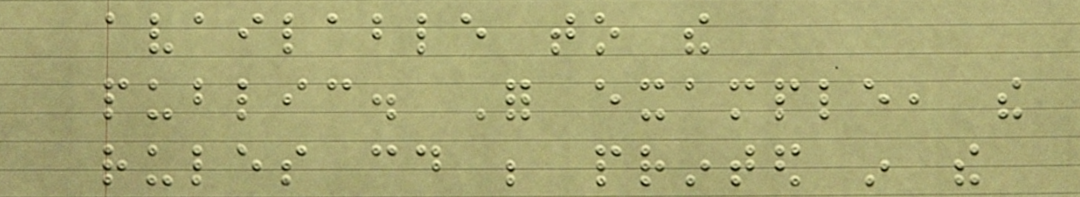available to the
public. For example, the
rules could be printed in the
